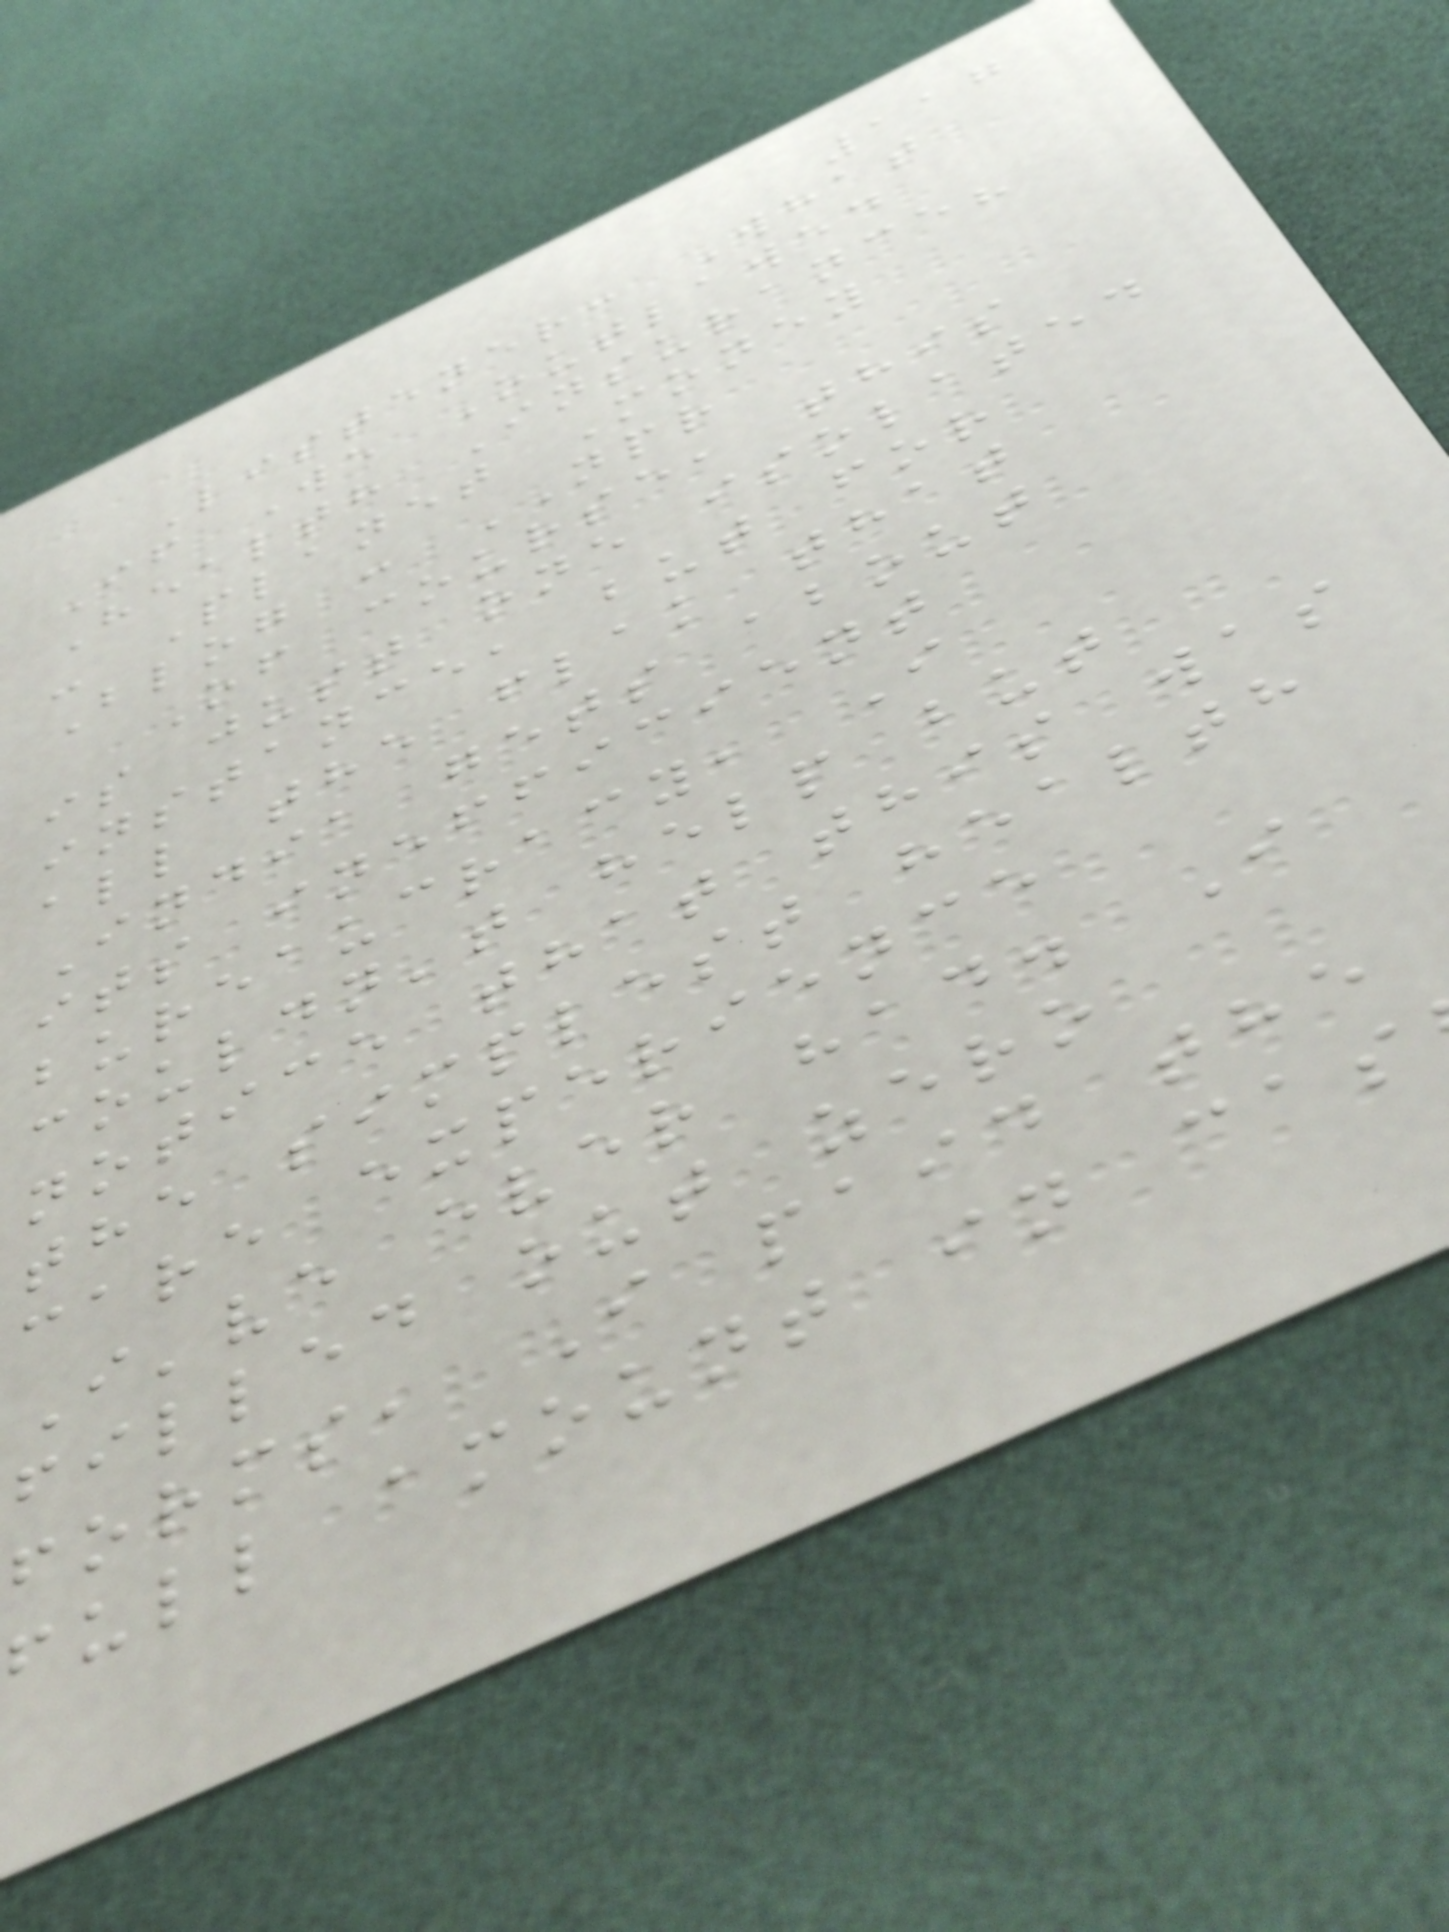117
Listener: What
If We Outlawed
Health Insurance?
- Planet Money
Blog : NPR
Of course, this
is just one isolated
instance, but for
all the flak that
India gets about
its inefficient
bureaucracy, I
couldn't help but
notice that this was
the simplest health
care experience
I've ever had. I
filled out zero
forms, I paid the
full amount in cas
